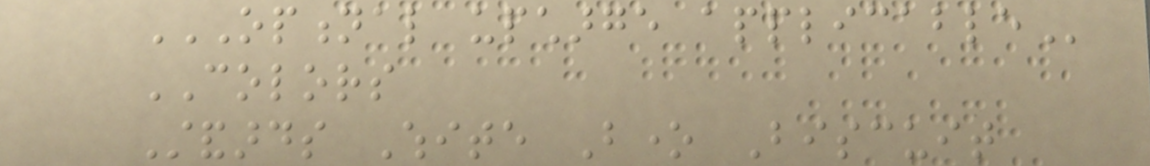OPTIONAL UPCHARGE APPLICABLE
COLORS
Standards White Bone Biscuit
